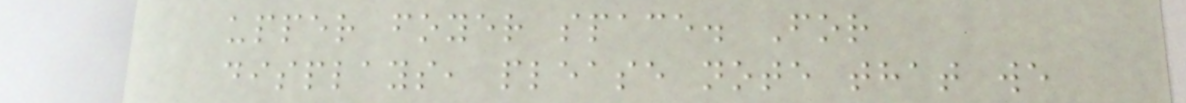upper foyer space. For
displays, please note that we
